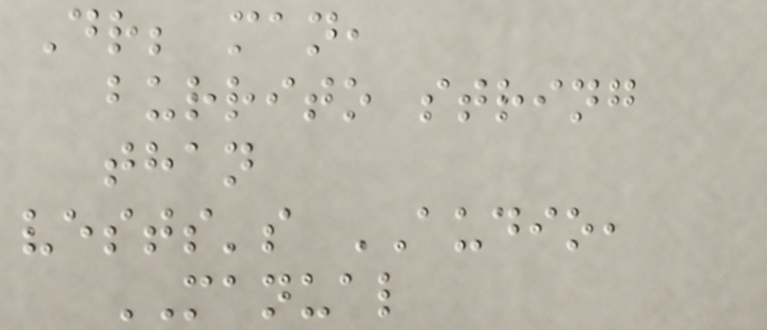Dr; man,
burrito string
than
vests's AUDIO,
MANUAL
